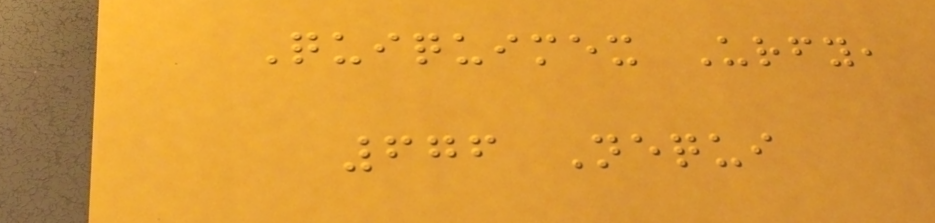Quiquimex Urfy,
676 Nequi
